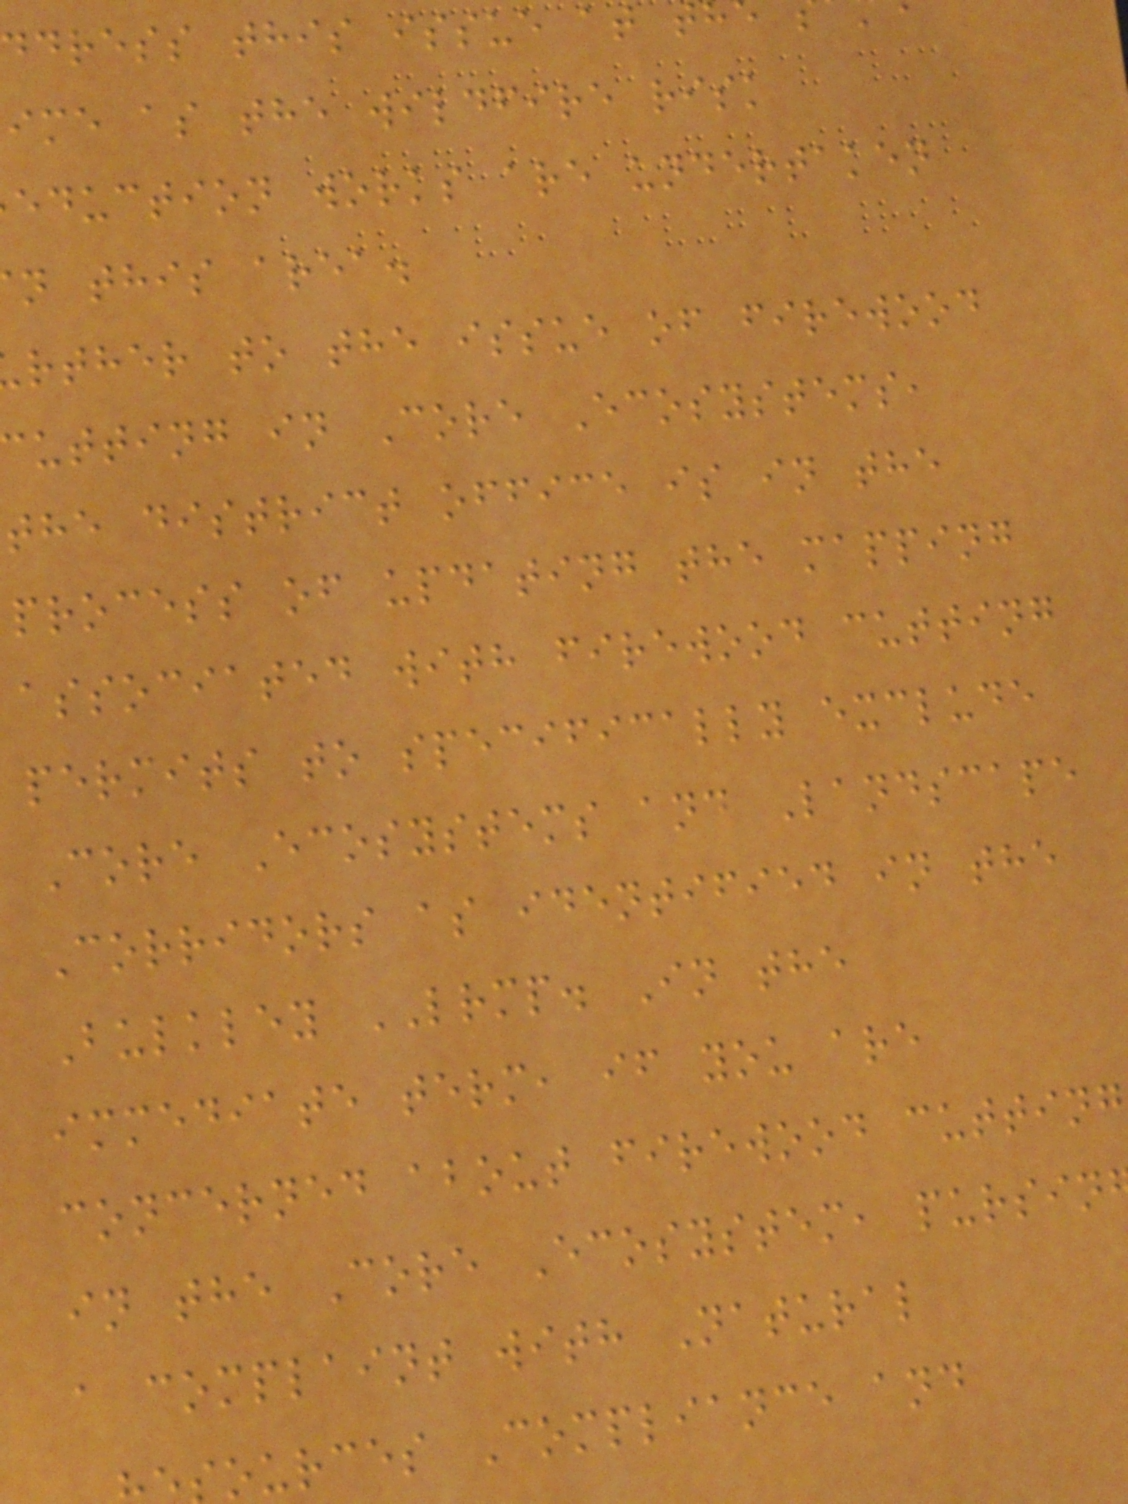ddress this issue at t
ime as the wildfire risk
eduction works are undertaken
n this area.
rther to the issue of firewood
utting in Core Ecosystems,
the district office is in the
process of updating the mapping
associated with firewood cutting
permits to specifically exclude
Core Ecosystems and Landscape
Corridors as identified in the
Bulkley LRMP. In the
immediate term, if you are
concerned about firewood cutting
in the Core Ecosystem, pursin
a complaint with Natural
ources Compliance and
